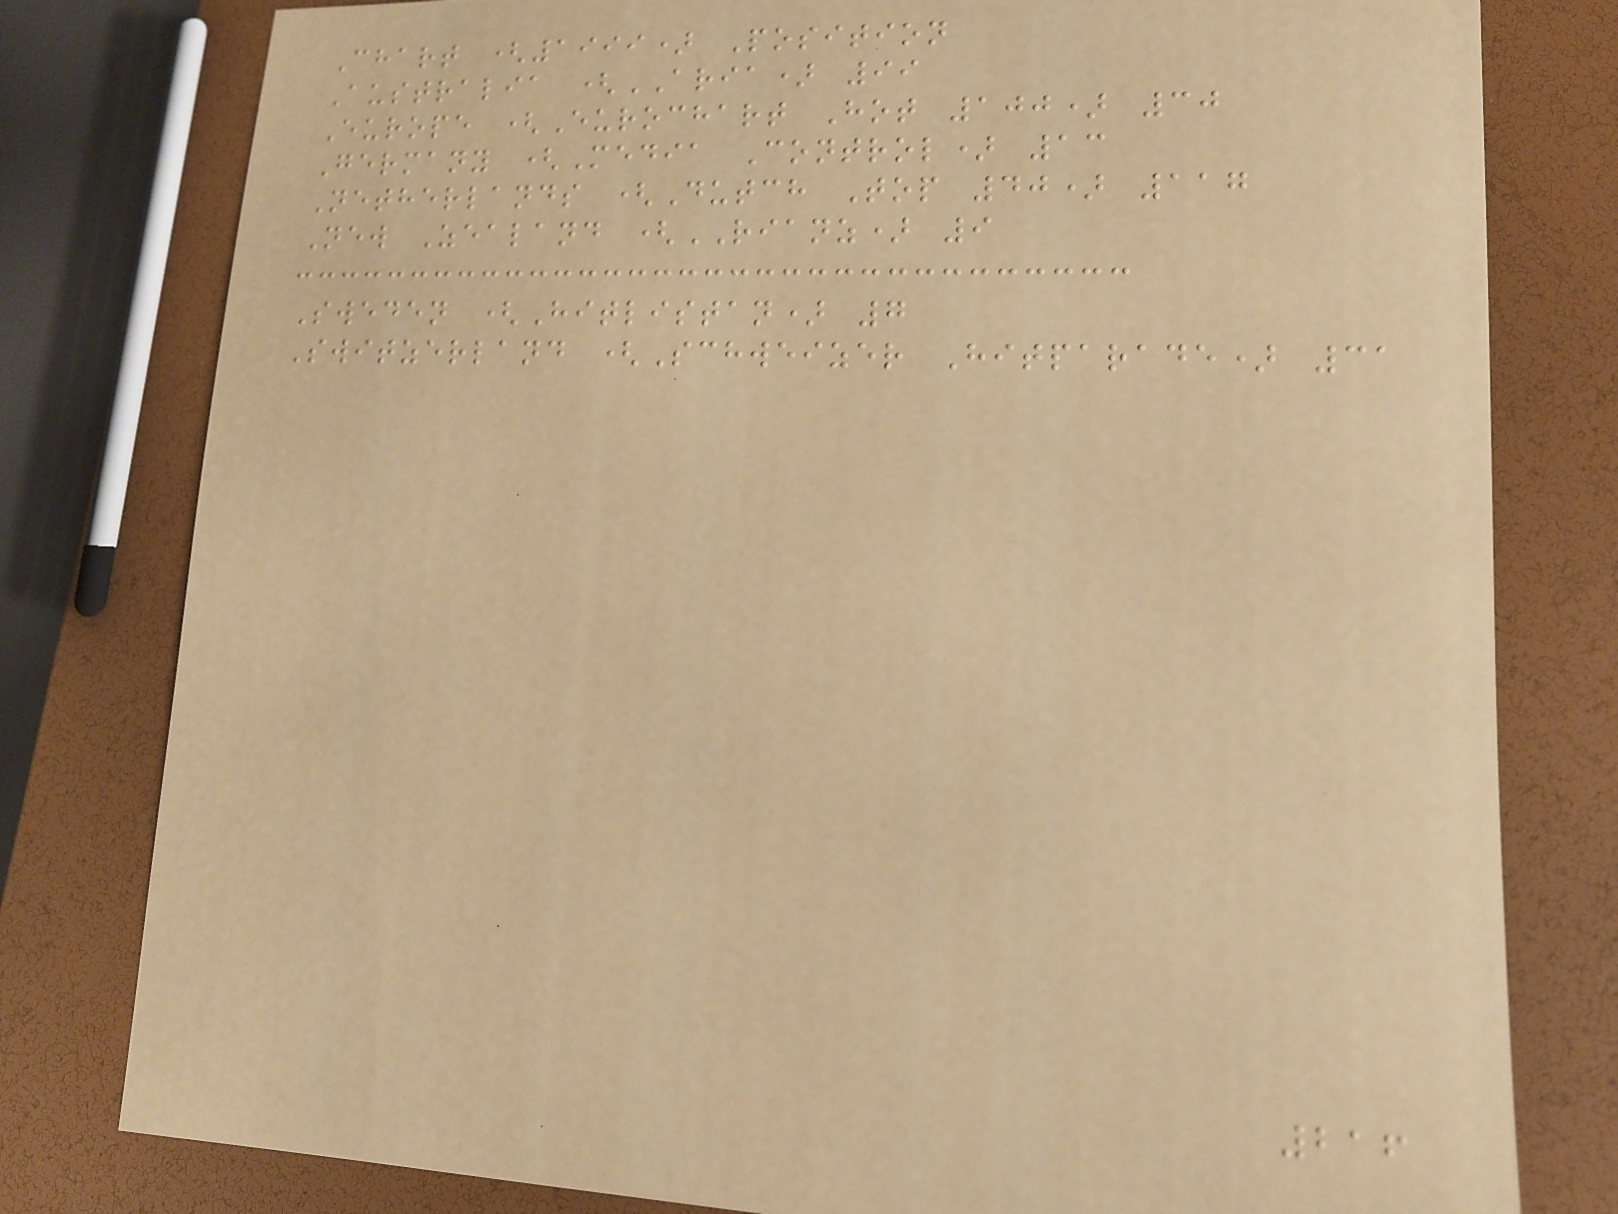Chart (1999) Position
Australia (ARIA) 99
Europe (Eurochart Hot 100) 30
Germany (Media Control) 13
Netherlands (Dutch Top 40) 117
New Zealand (RIANZ) 9
Sweden (Hitlistan) 7
Switzerland (Schweizer Hitparade) 31
216
